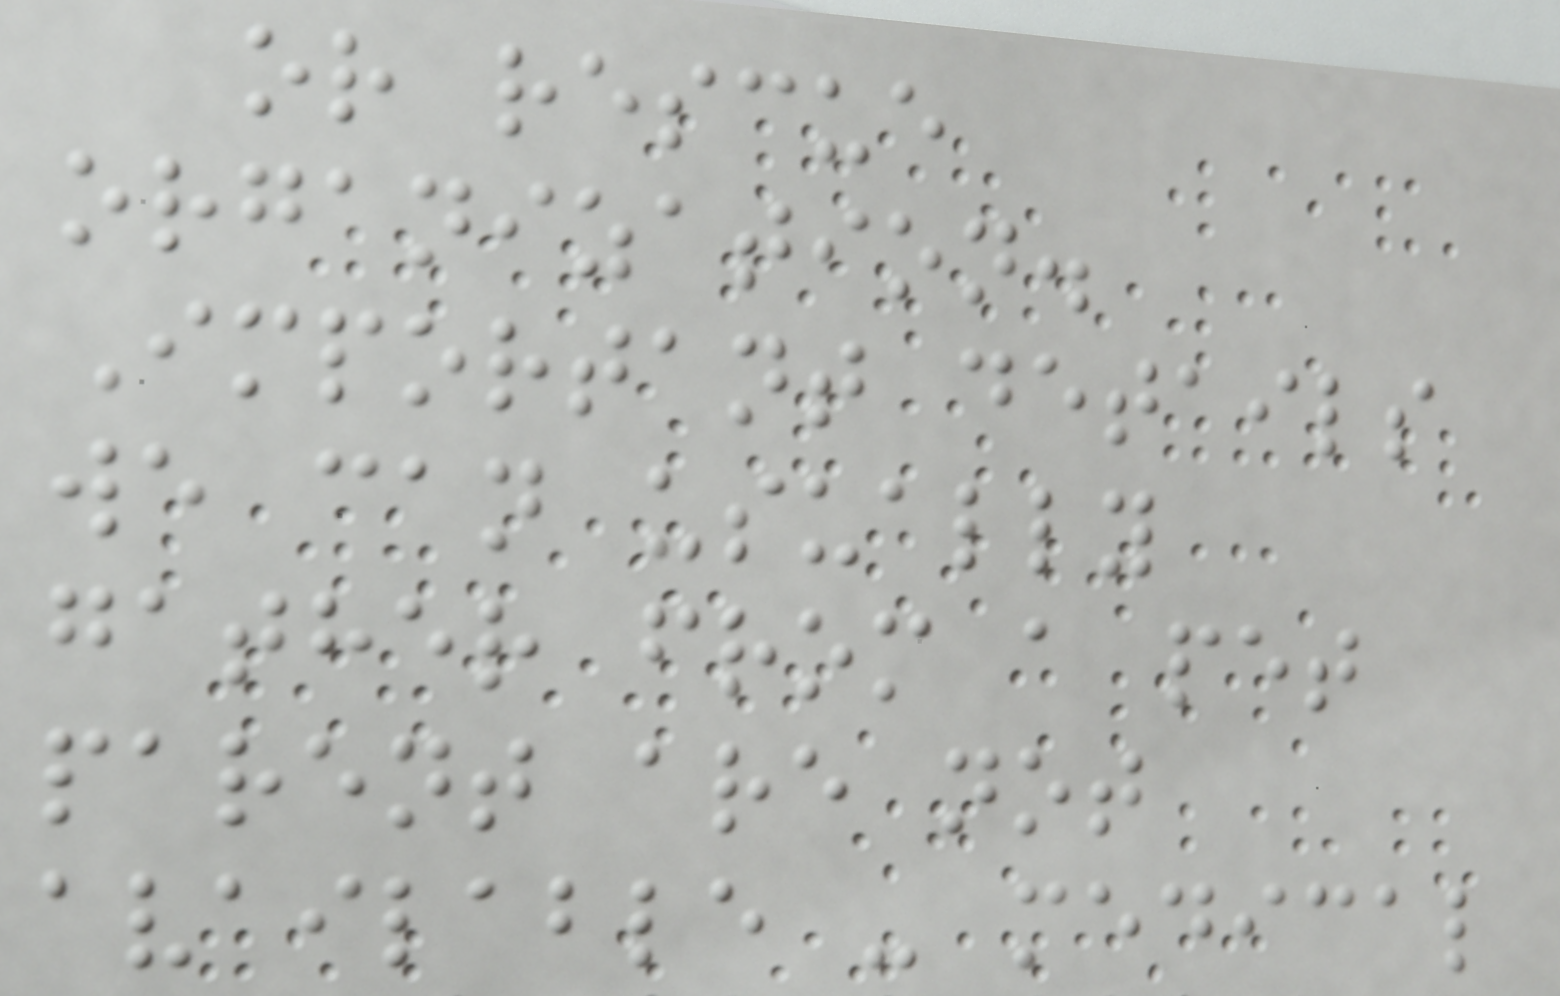or rescue
organization.
Important details
we can usually
gather from a pet
parent are not
available - medical
